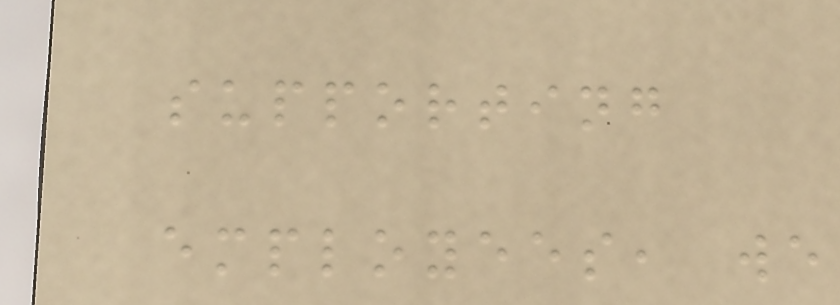supporting
employees, we
